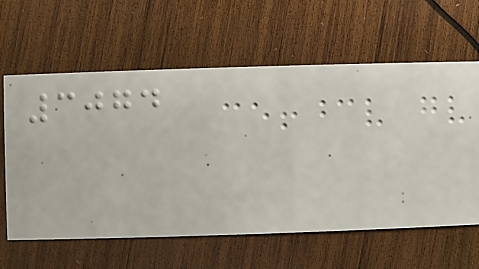3074
